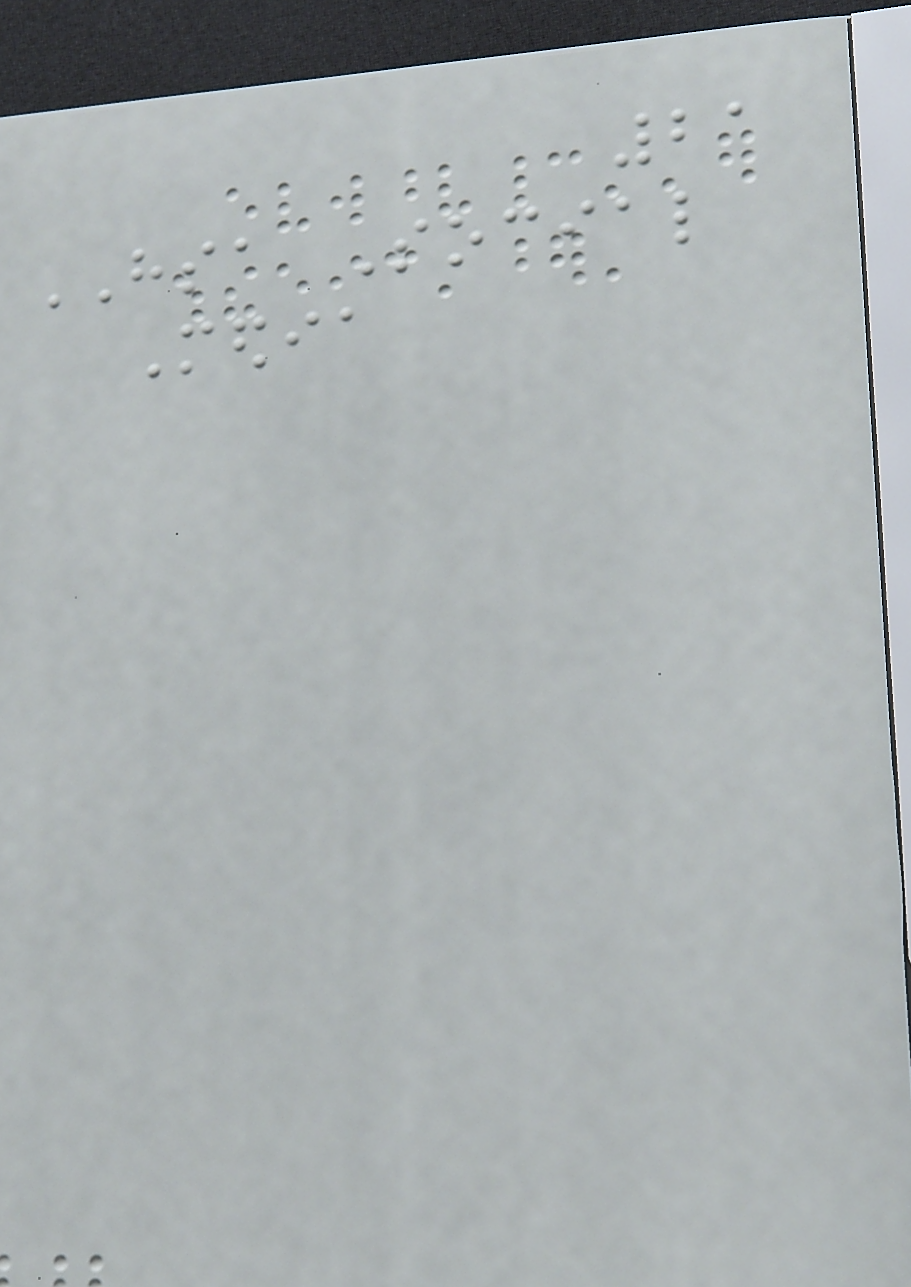21
HSA Social
Media
